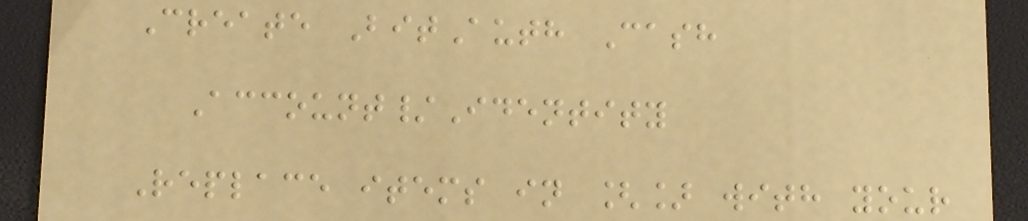Create BitAuth Cash
Account/Identity
Replace items in [] with your
